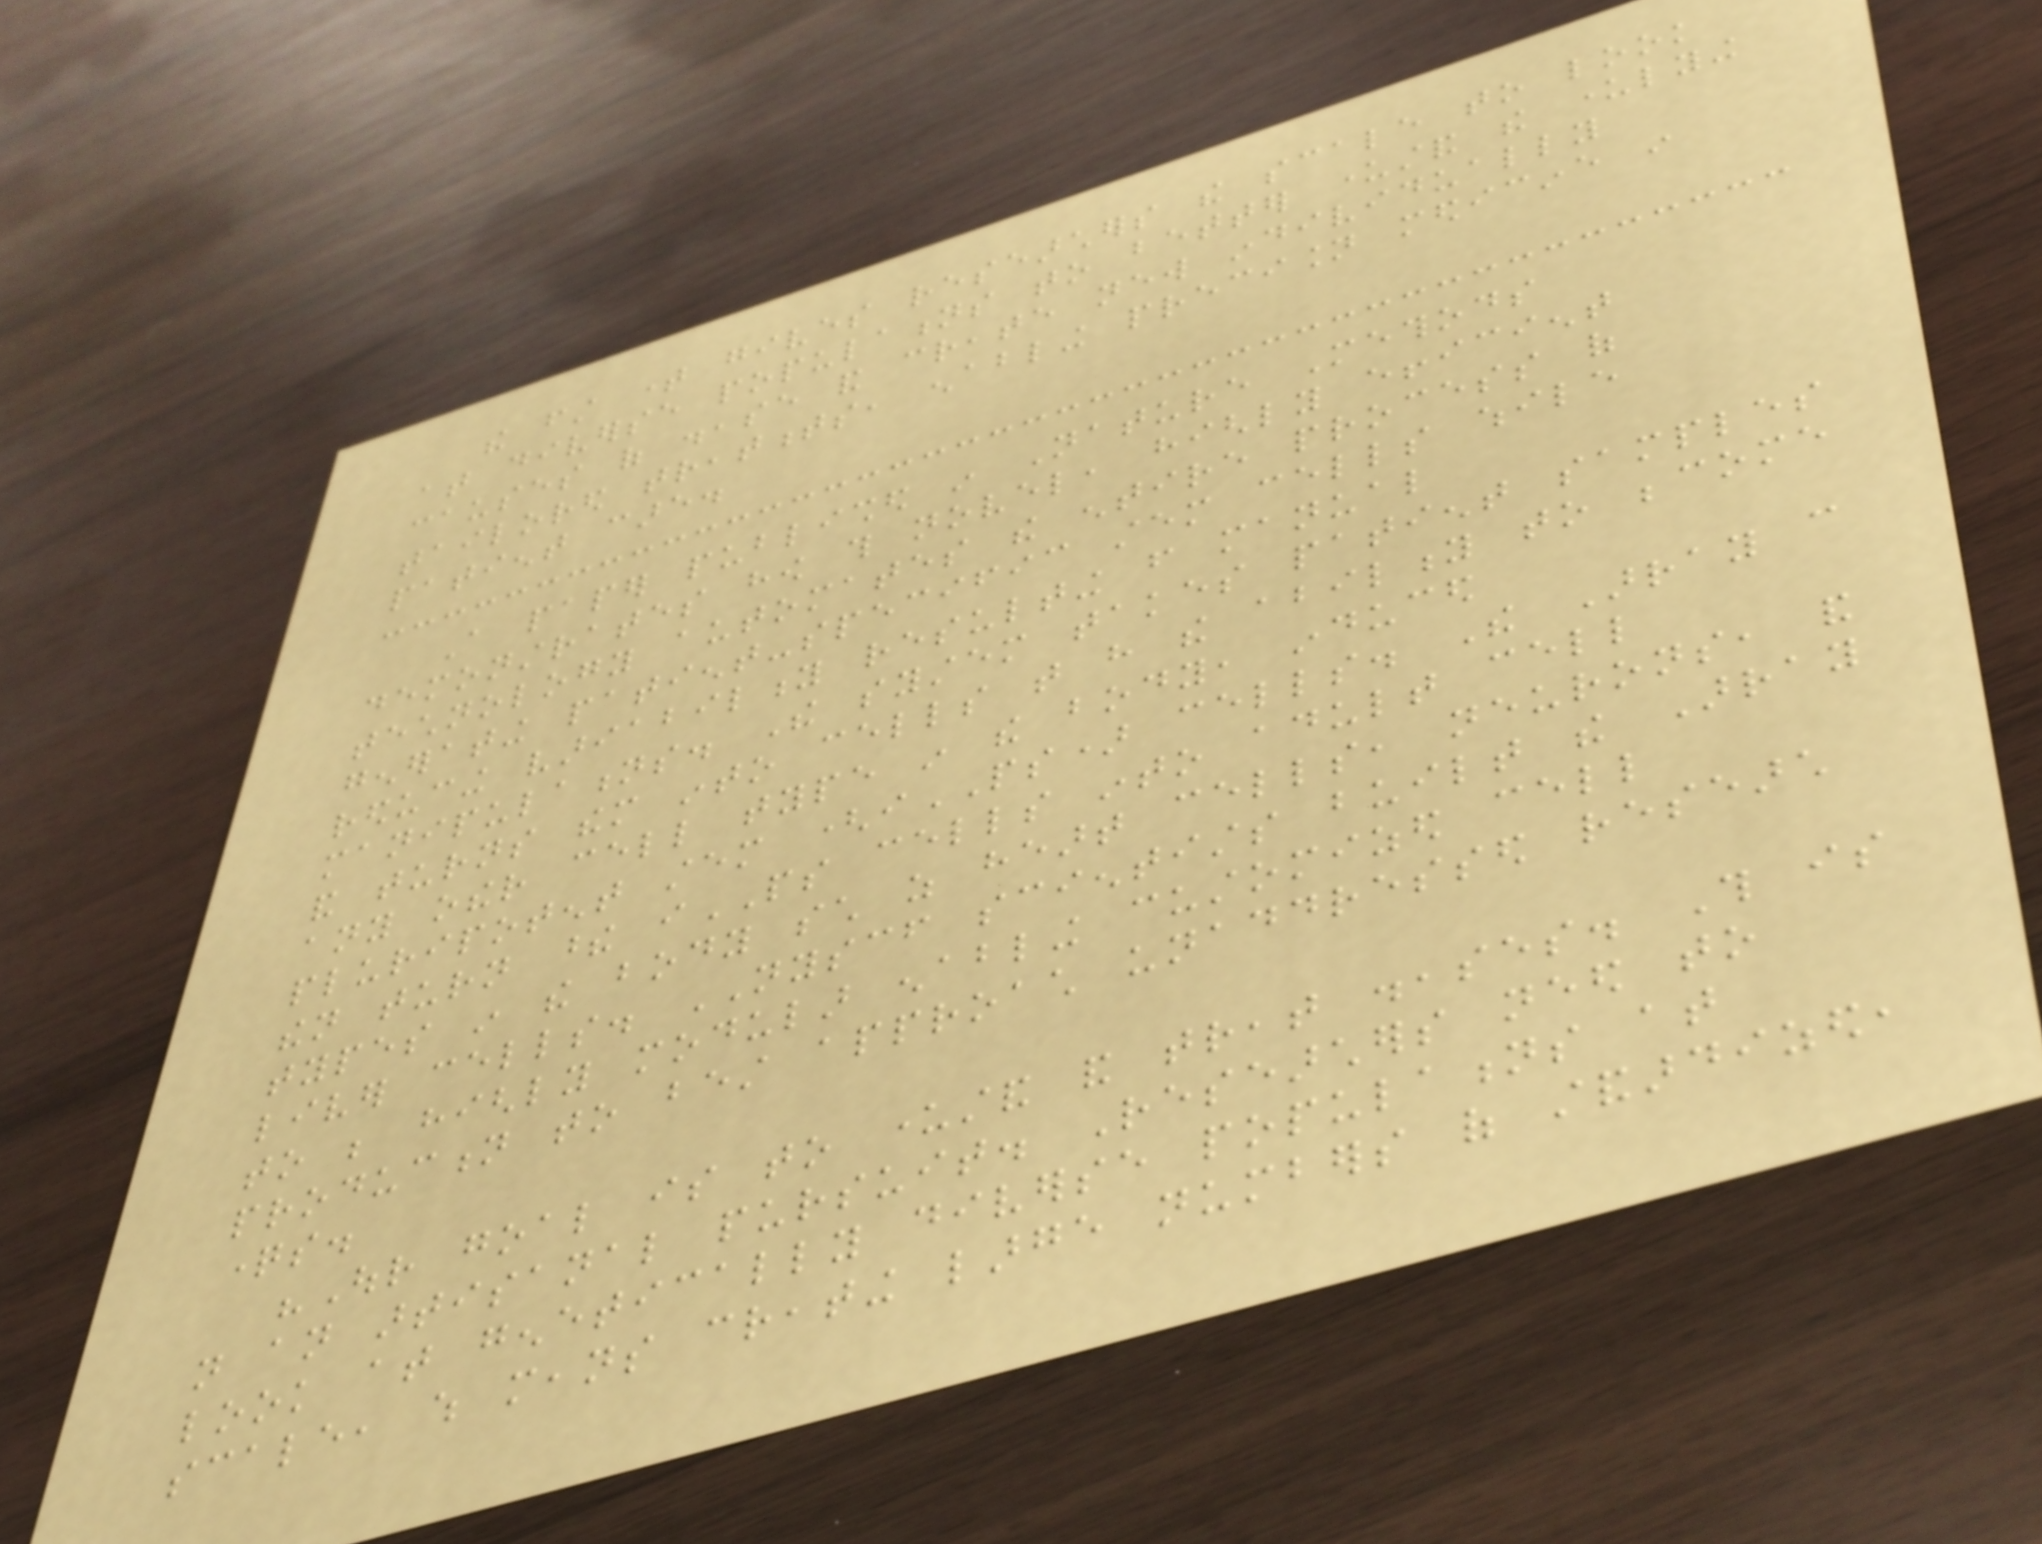the first time gives researchers the scale to look
at diverse populations to better understand the underlying
causes of disease and create new individually
tailored treatments, enabling precision medicine in
patient care.
A paper published in Nature Methods
demonstrates how this novel, highly efficient
technology automates the entire process of
generating patient-specific stem cells while
reducing variability resulting from manual
manipulations. The system takes patient samples
and turns them into cells that have the ability to become
any other cell type in the body, induced
pluripotent stem (iPS) cells. The Array can
then turn these iPS cells into adult cell
types in the body such as heart cells, neurons, and
liver cells. NYSCF scientists built the Array
to be highly modular enabling customized cell
production to best approach unaddressed research
questions.
"Our goal is to understand and treat diseases. This is
not an artisanal pursuit. Researchers need to
look at genetically diverse populations at
scale, which means creating large numbers of standardized,
